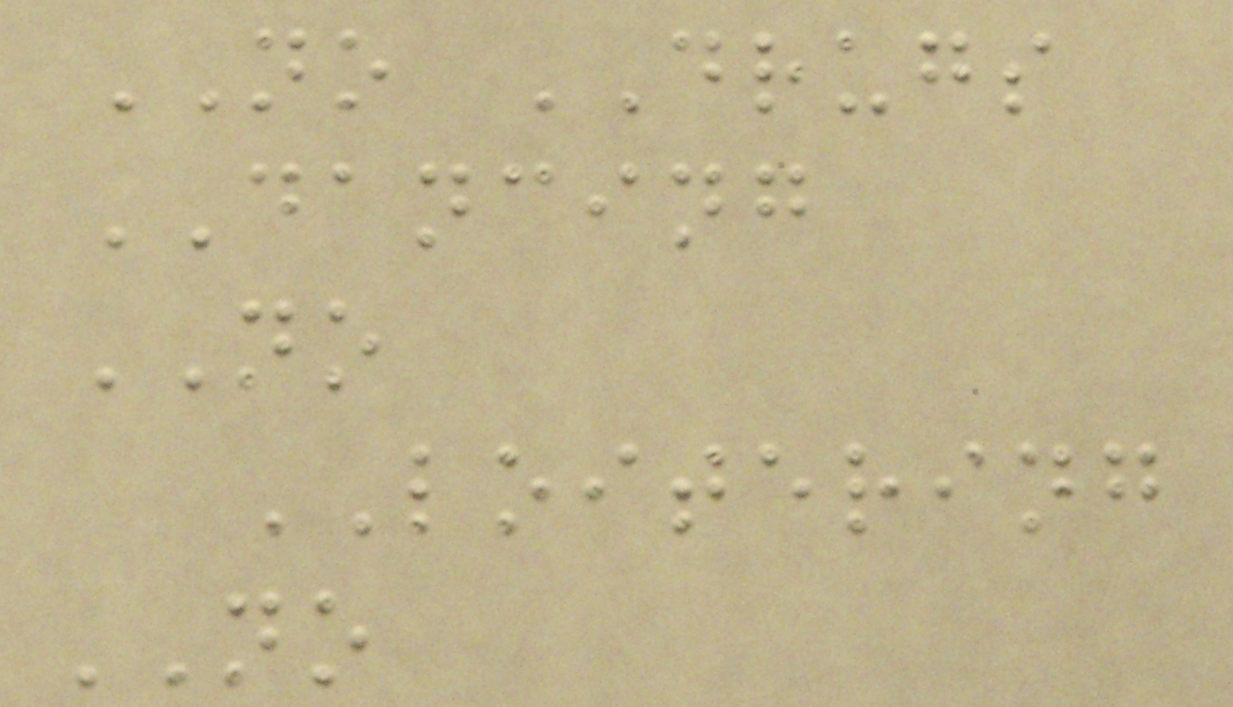NO DRUGS
DANCING
NO
LOITERING
NO
